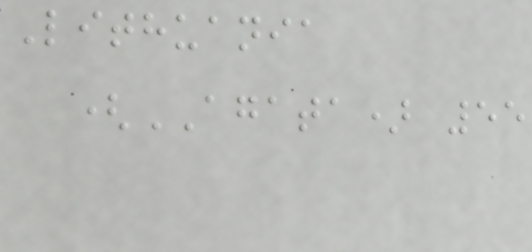Lithuania
(AGATA) 55
